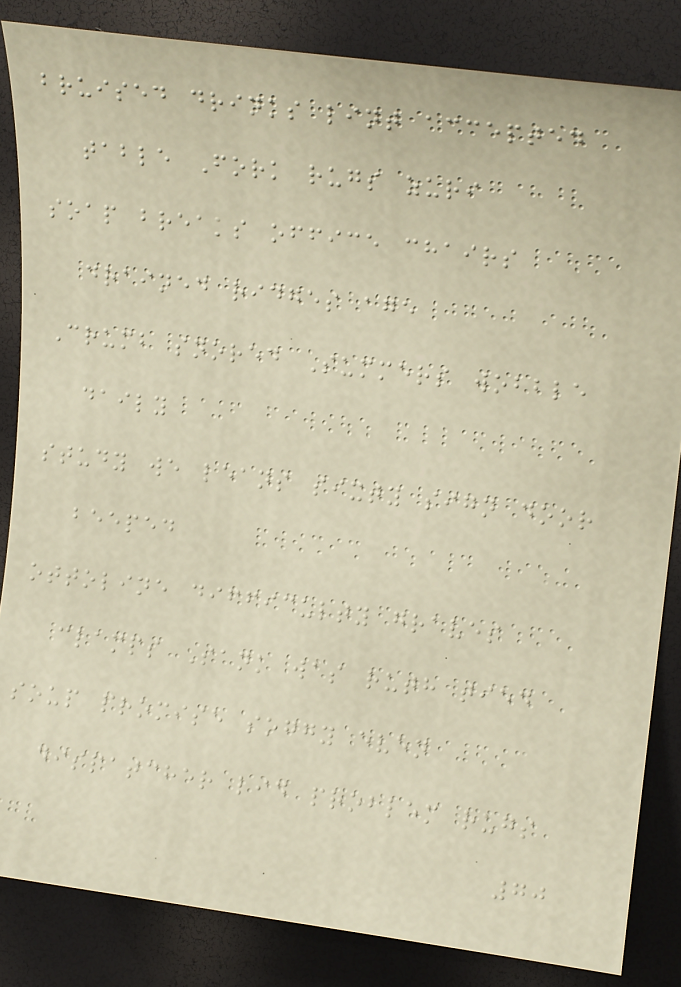bruised drinks lint accepted
table Fork rugs zuri
soap breaks office chairs
drained ridges age
Crumb snored Summers wobble
daily
study we leans sixty sign door
beeped
ottoline difficulty graves
clamps Sank was ruth tied
soup promise soggy even
dispatcher lid problem rugs
70
